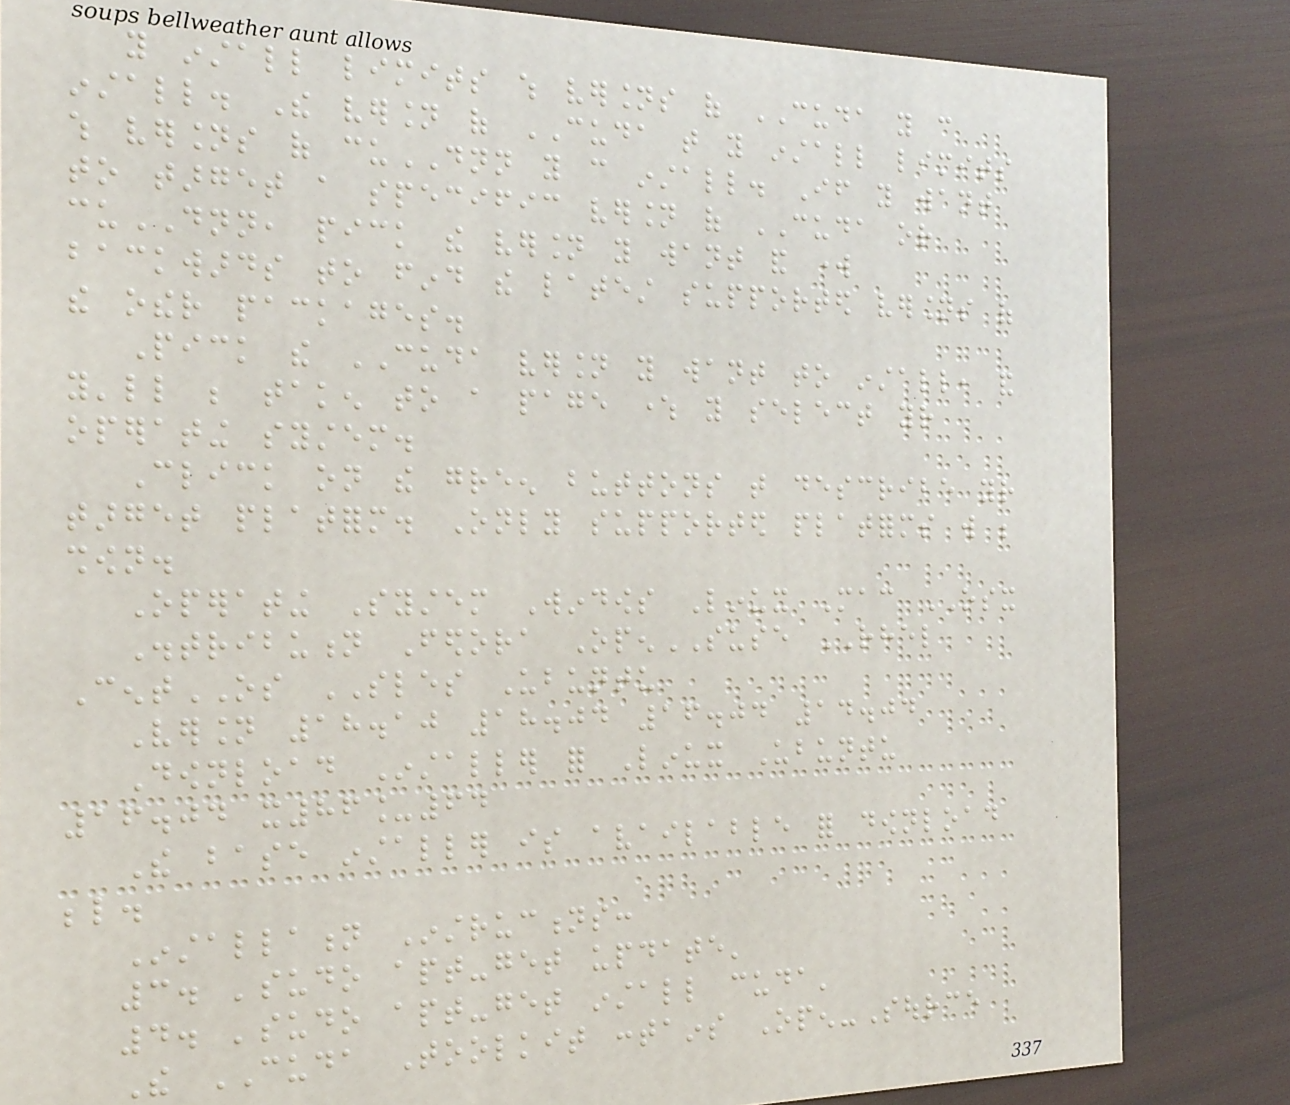you install limits which versions of CUDA you can
install. The version of CUDA that you install limits
which versions of cuDNN you can install. If you want
to target a specific version of CUDA or
cuDNN, pick the version you want and work
backwards to find the latest supported versions of
the other packages.
Pick the CUDA version you want to install, and
you'll be taken to a page where you select your
operating system.
Click on the green buttons that describe your
target platform. Only supported platforms will be
shown.
Operating System Windows Linux Mac OSX
Distribution Fedora OpenSUSE RHEL
CentOS SLES Ubuntu
Version 18.10 18.04 16.04 14.04
Download Installer for Linux Ubuntu
16.04 x86_64
The base installer is available for download
below.
Installation Instructions:
3. 'sudo apt-get update'
4. 'sudo apt-get install cuda'
The CUDA Toolkit contains Open-Source
